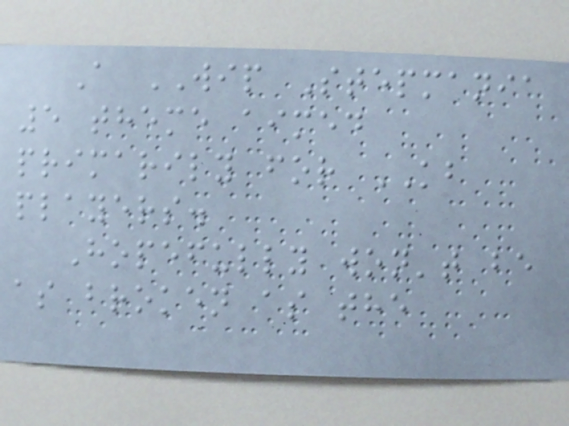A WIP Stepmania
5 theme aimed
primarily for KB
players.
Hopefully won't be
as broken as the
